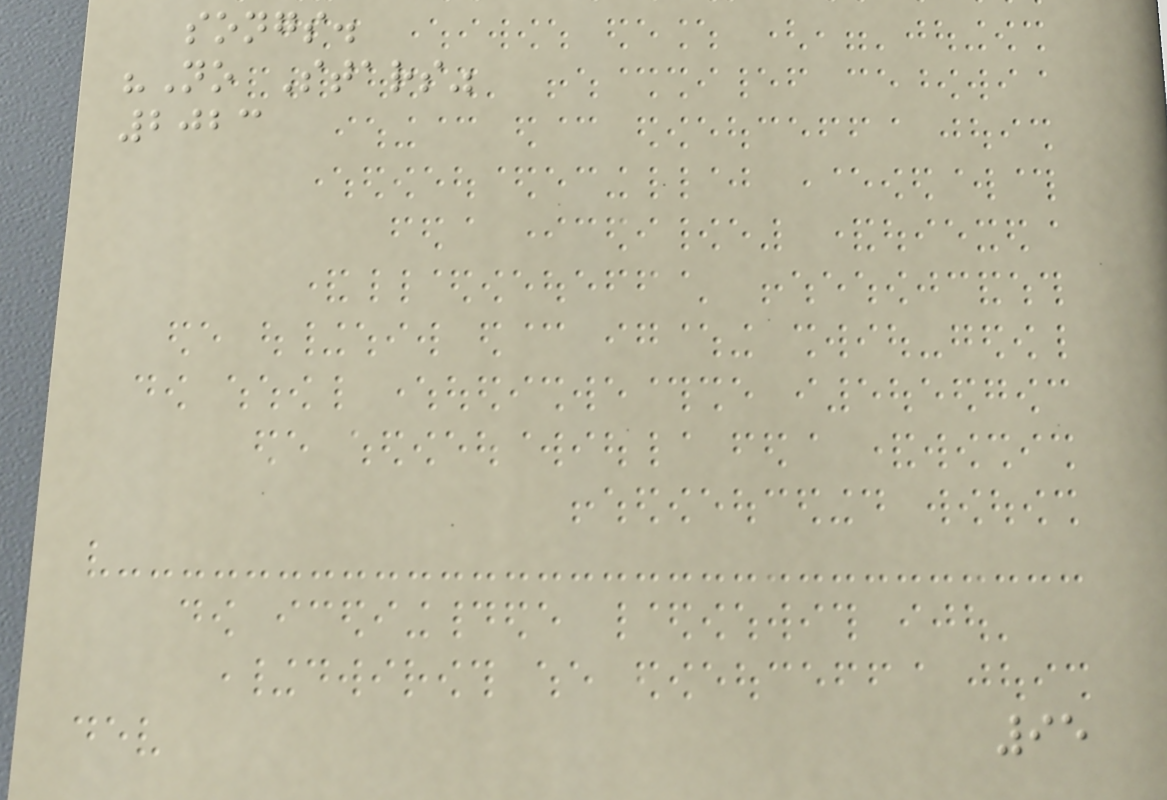songs.
"No Stars"
2023
95
